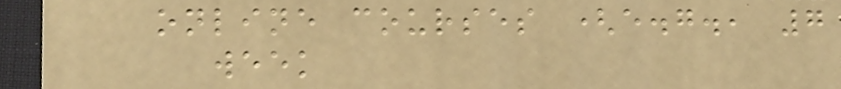online courses (e.g., 7
week
